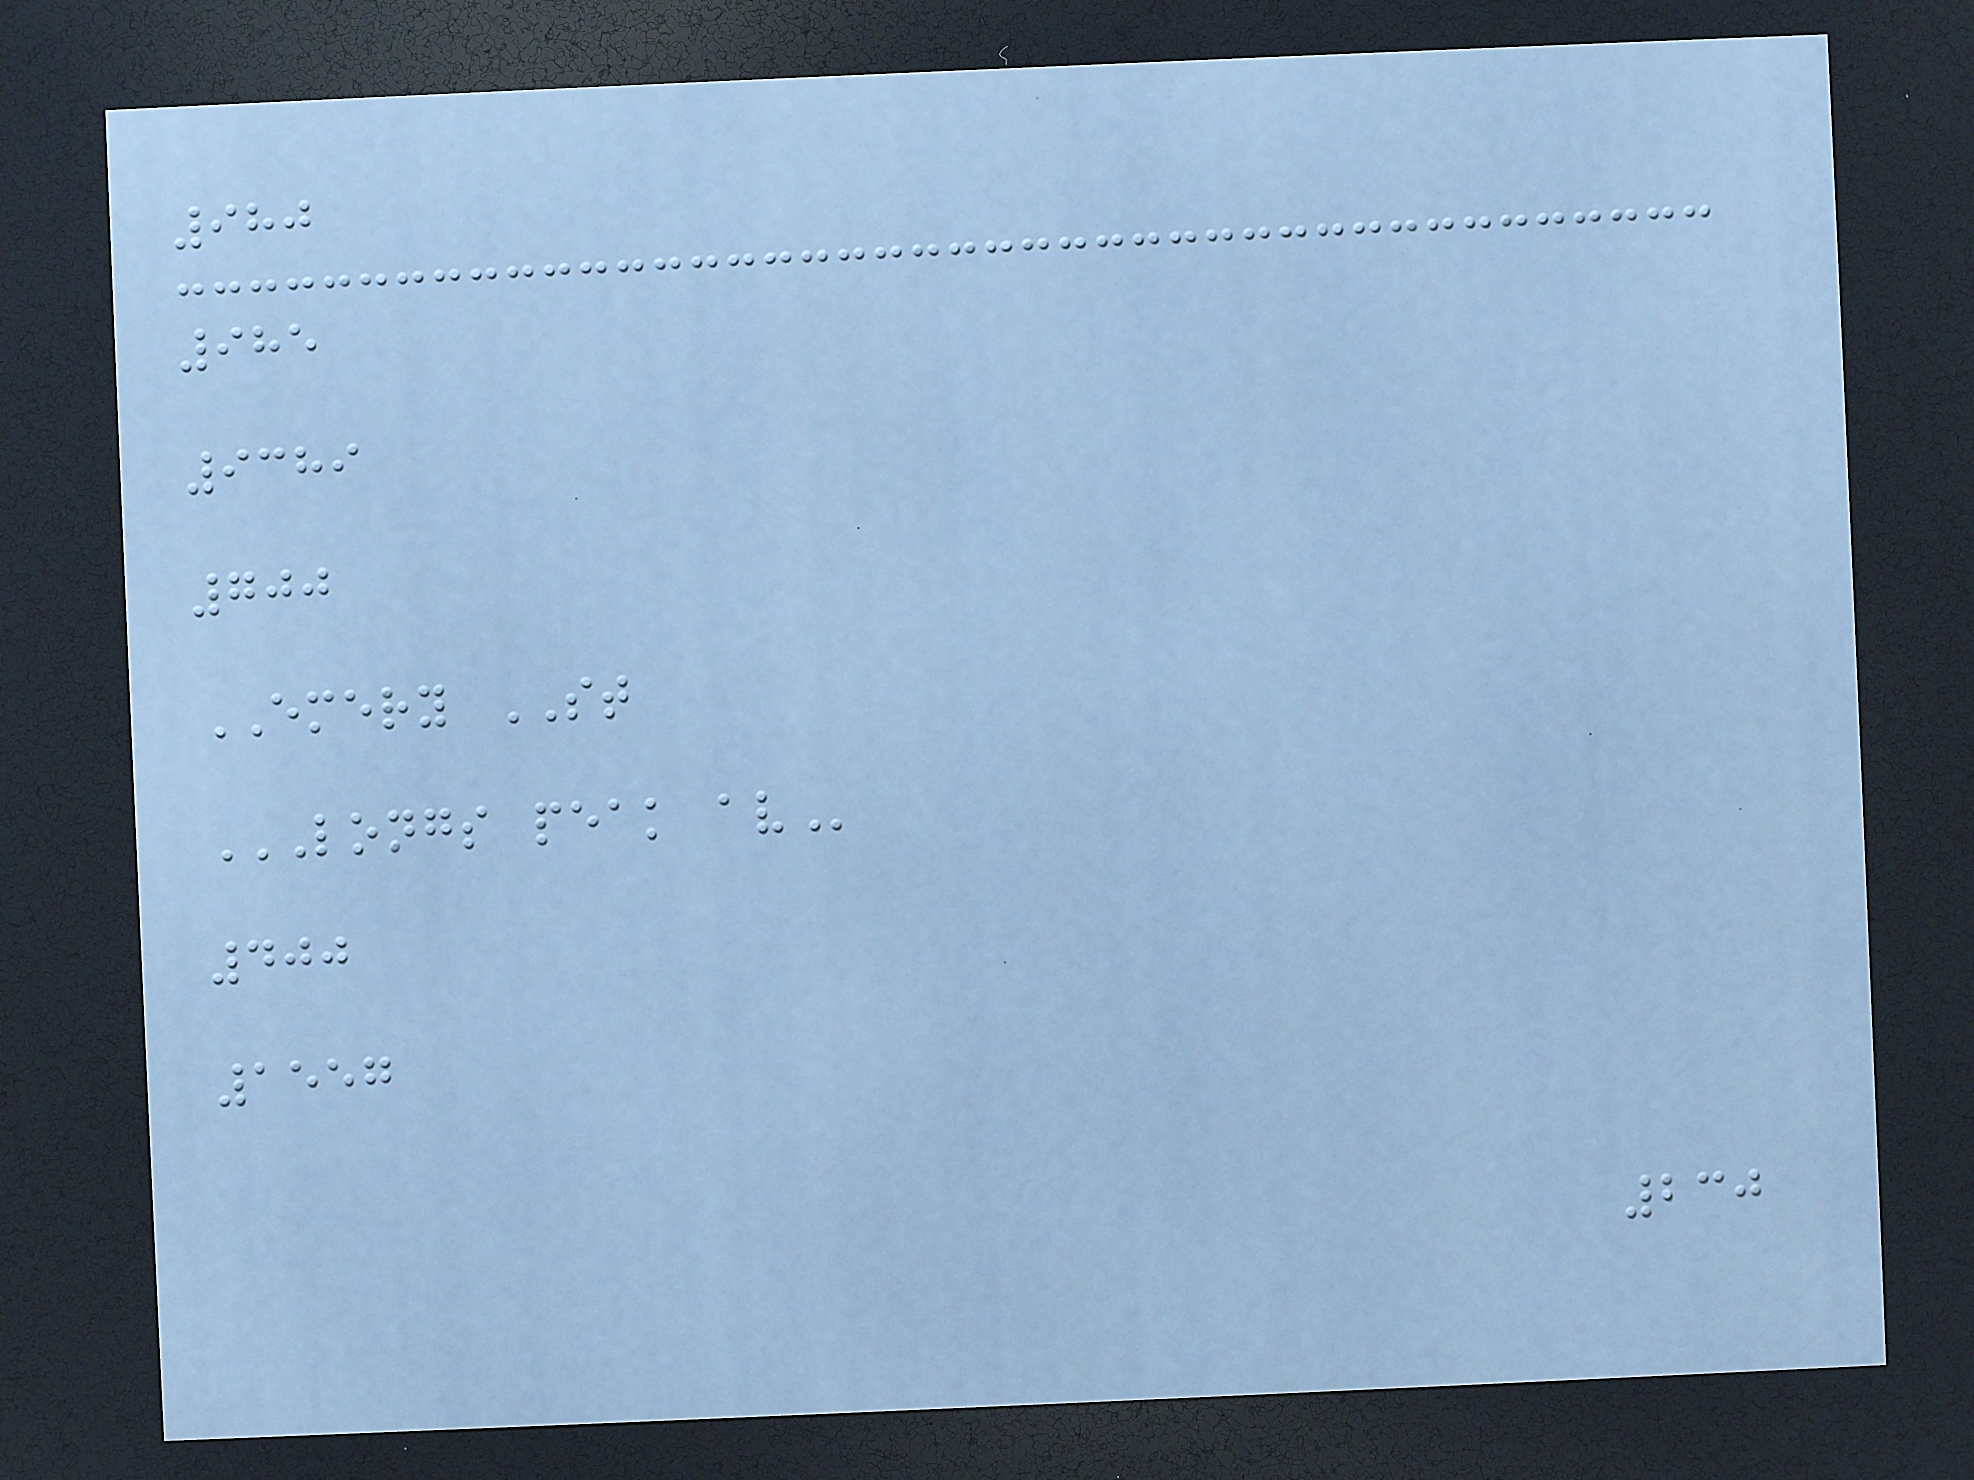980
985
9389
700
EMERY ST
LONGS PEAK AV
400
1557
230
